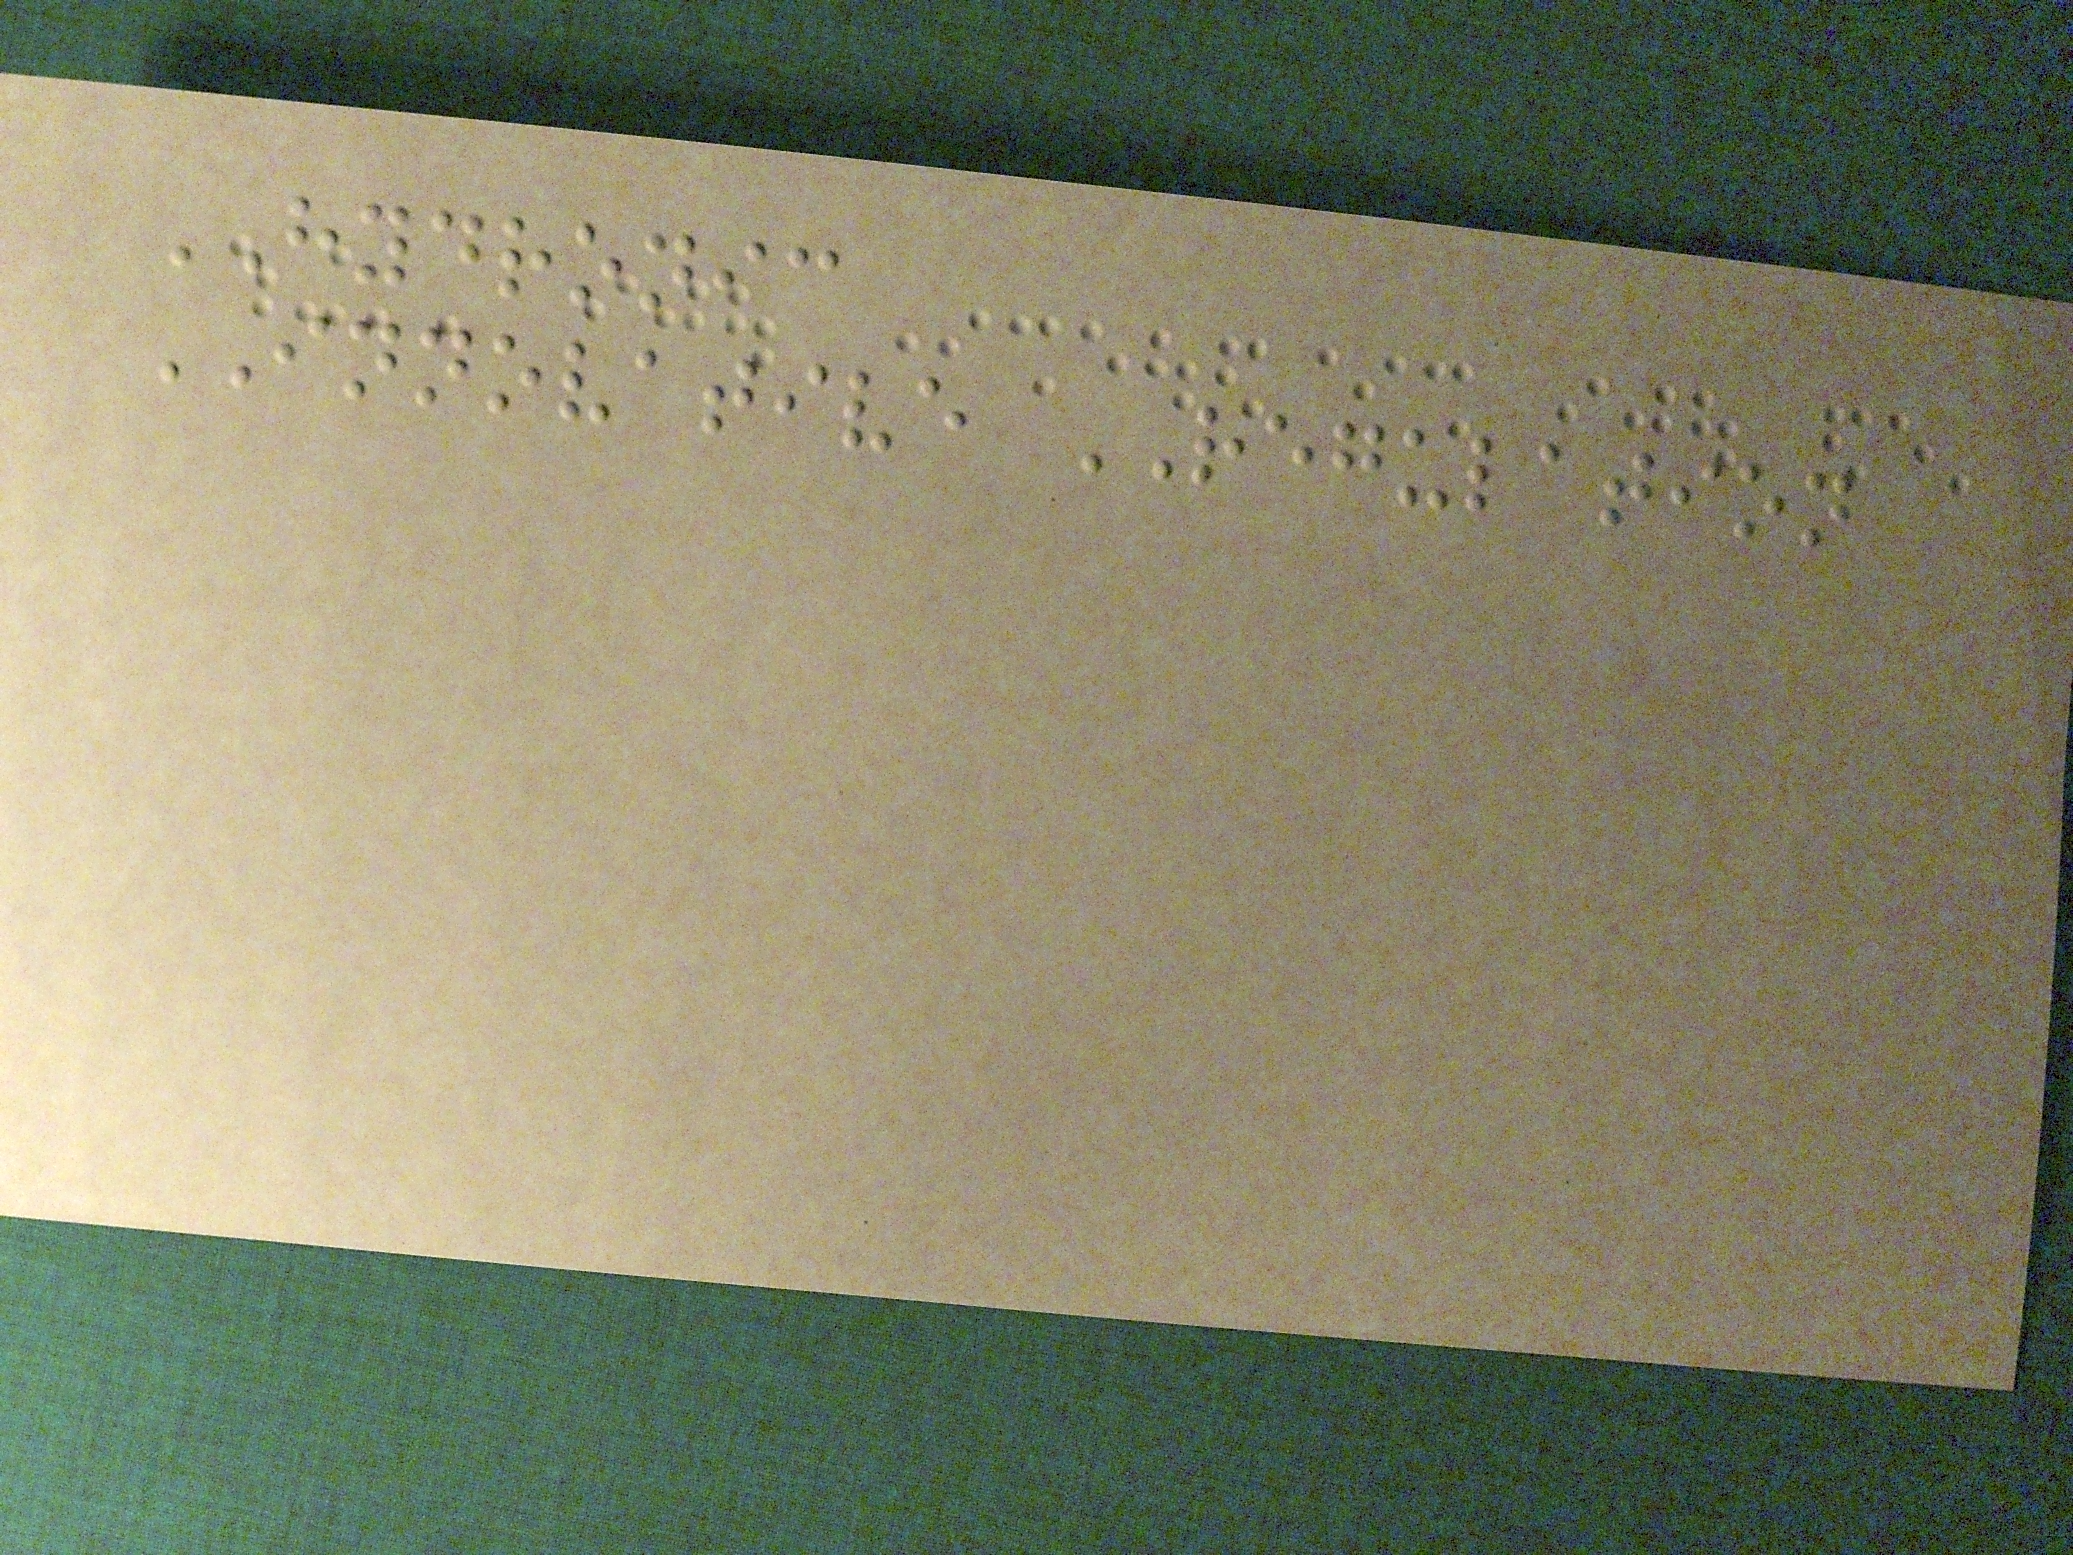HYDRONIC
INNOVATIVE REGULATION
